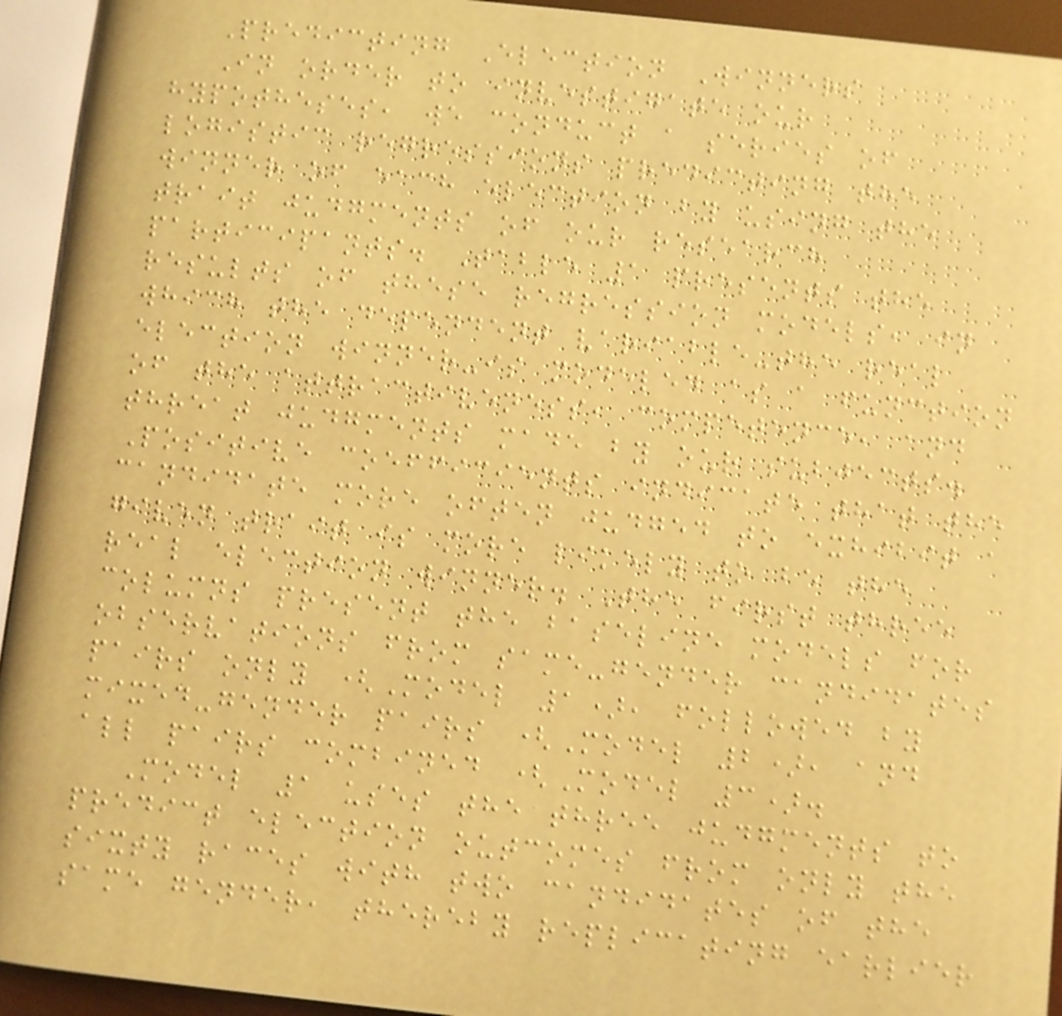Predicting Election Winners
In order to investigate our
hypotheses, we conduct a series of
logistic regressions predicting the
winner of each election by using the
trait judgments of our research
participants. Table 1 presents the
results of these regression models, in
which the dependent variable-the real
election winner-is modeled as a function
of the attractiveness, competence, and
threat judgments made by our subjects.
Positive coefficients indicate that the
candidate more often judged to exhibit a
given trait is more likely to be the
real election winner. The first three
columns present the baseline models for
observations from same-gender candidates
pairs only (Model 1), followed by
mixed-gender pairs (Model 2), and
all pairs combined (Model 3).
Model 1 uses the three judgments to
predict election outcomes from only the
sixty races with two candidates of the
same gender, thereby replicating earlier
